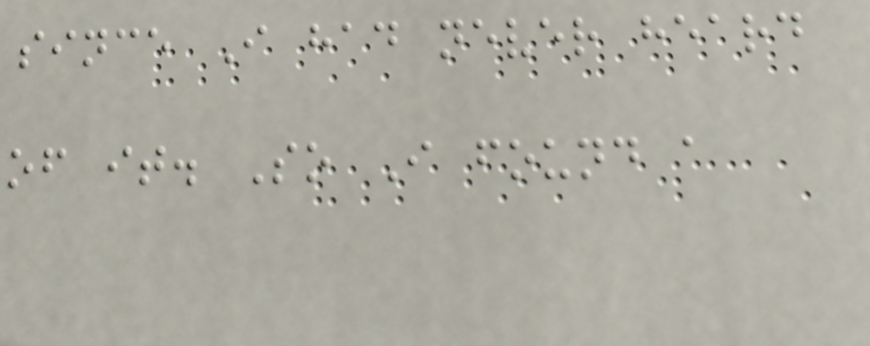since I had never heard
of it. So I found a
